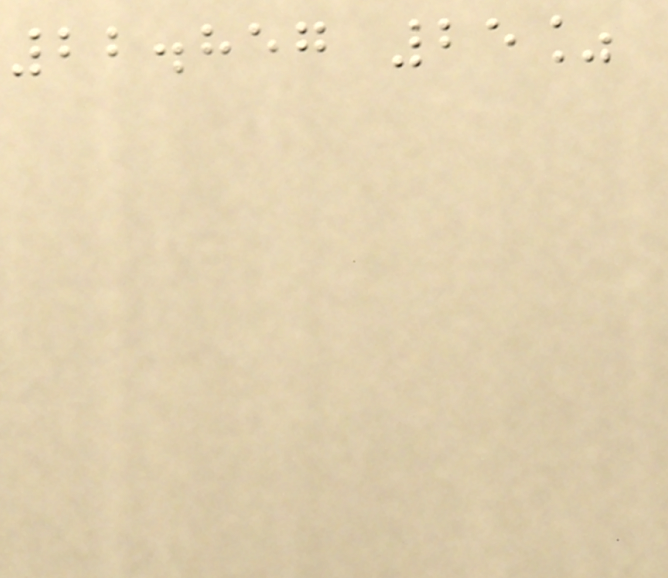22.857 25%
